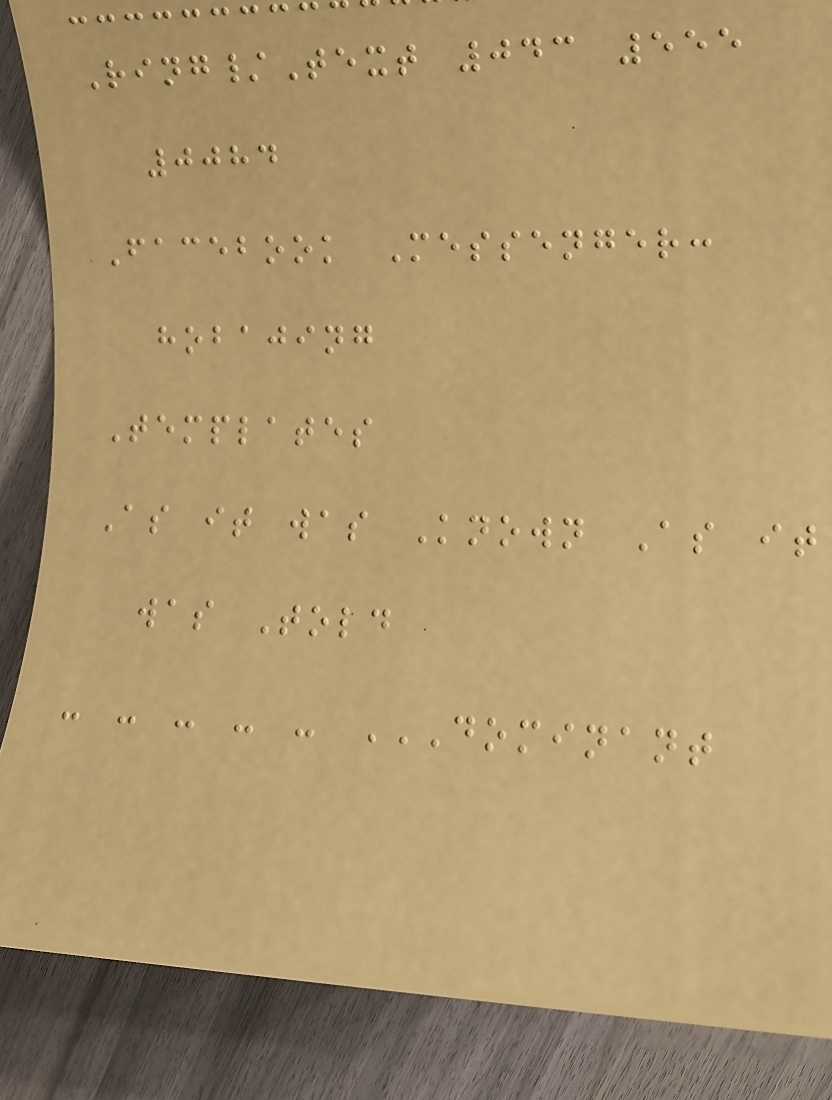Ring/Text 043 555
0084
Facebook Messenger:
hobajing
Templates
As it was Known As it
was Told
- - - - - DOMINANT
